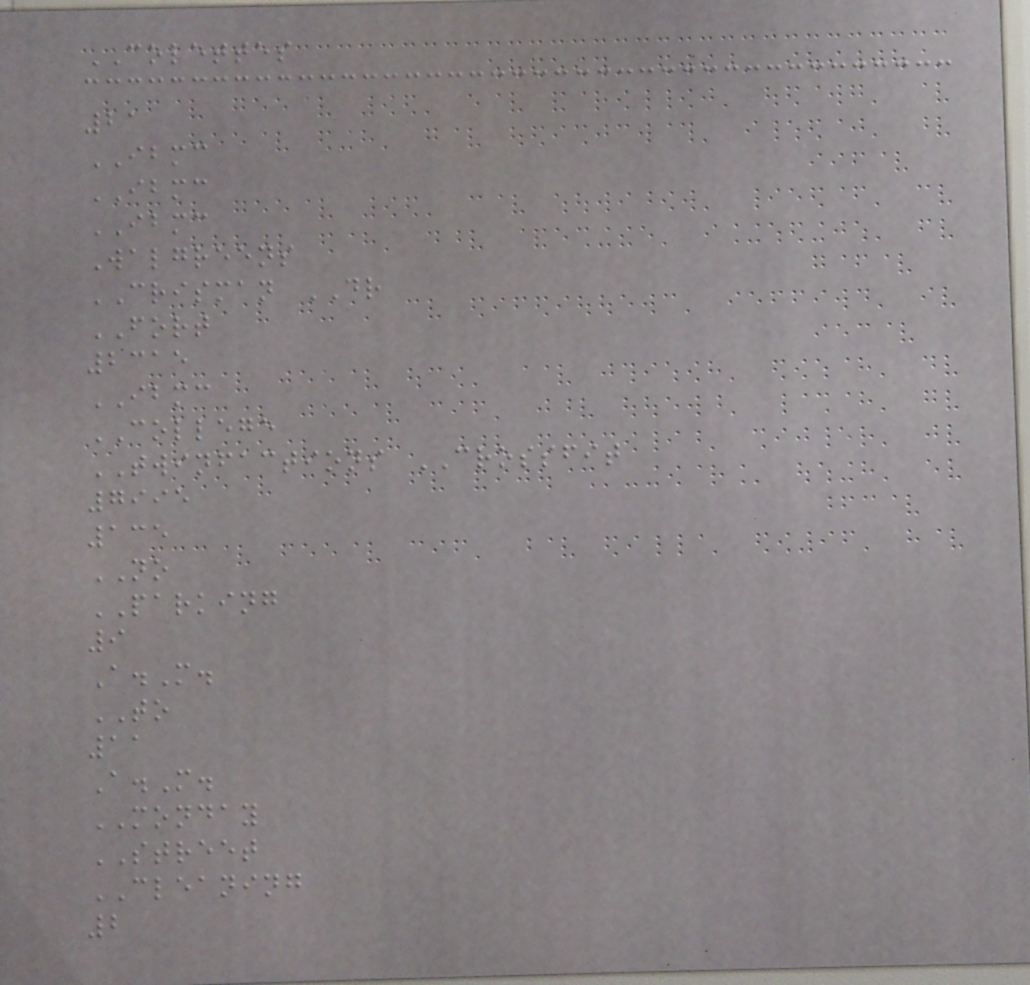COLETTES
21
IBMC
IBMC
IBMC
Walgreens
CRISMAN DR
FORT
2315
IBMC
COLLEGE
TWINFACTIONS CROSSFIT
7995
135
NO
PARKING
9
A.M.
TO
11
A.M.
MONDAY
STREET
CLEANING
2
